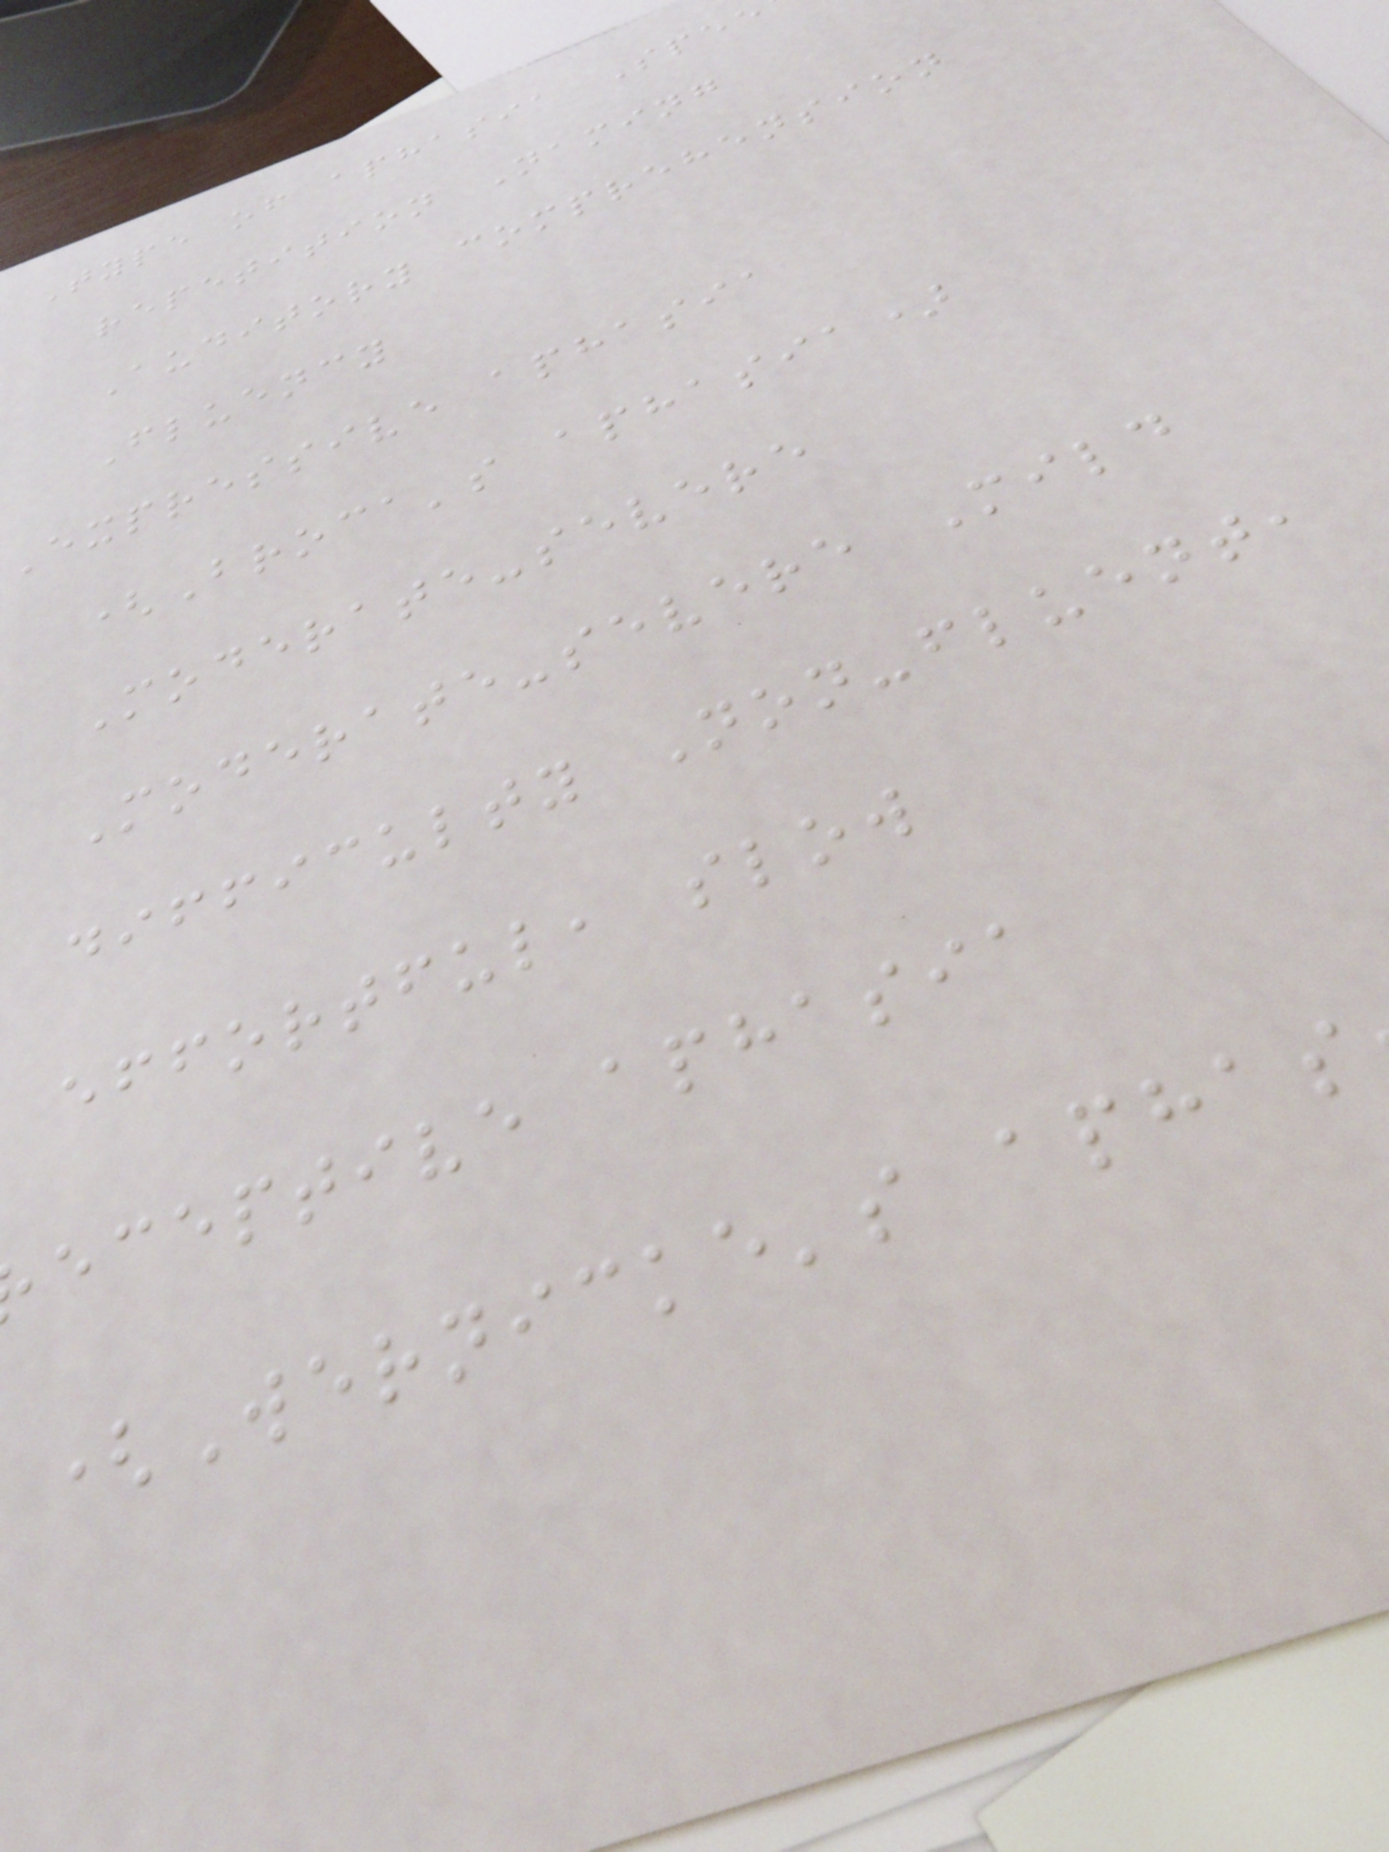Type of aphasia Spee
repetition Naming
Auditory comprehension
Fluency
Expressive aphasia
(Broca's aphasia)
Moderate-severe
Moderate-severe Mild
difficulty Non-fluent,
effortful, slow
eceptive aphasia
(Wernicke's aphas
